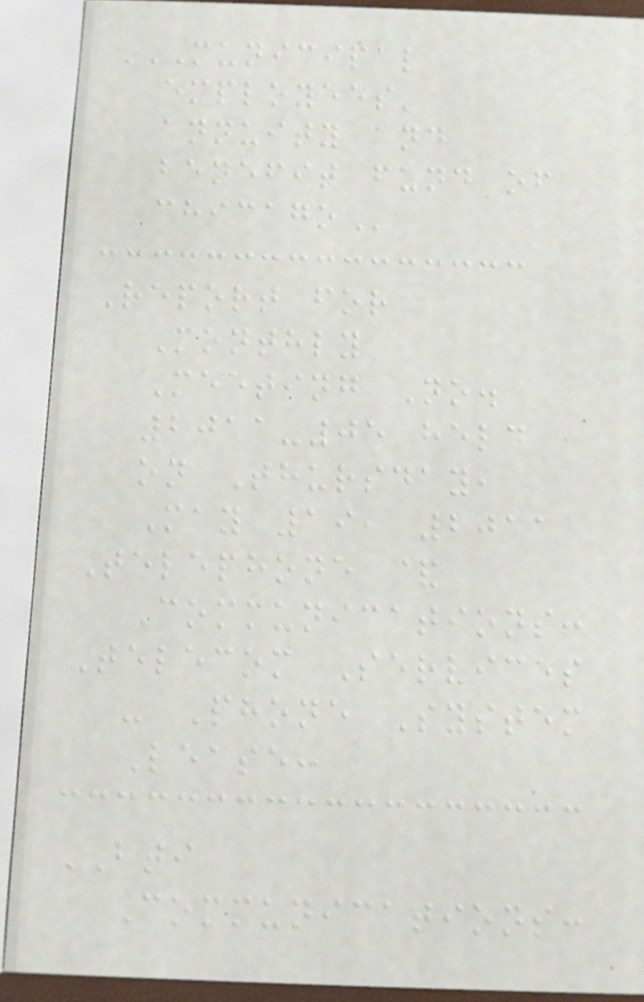MUNICIPAL
EMPLOYEES'
ANNUITY AND
BENEFIT FUND OF
CHICAGO
Report for
Monthly
Meeting No.
2011-05 held
on Thursday,
May 19, 2011
Telephone &
Communications:
Telecom Services
- Phone System
Lease:
BTI
Communications:
